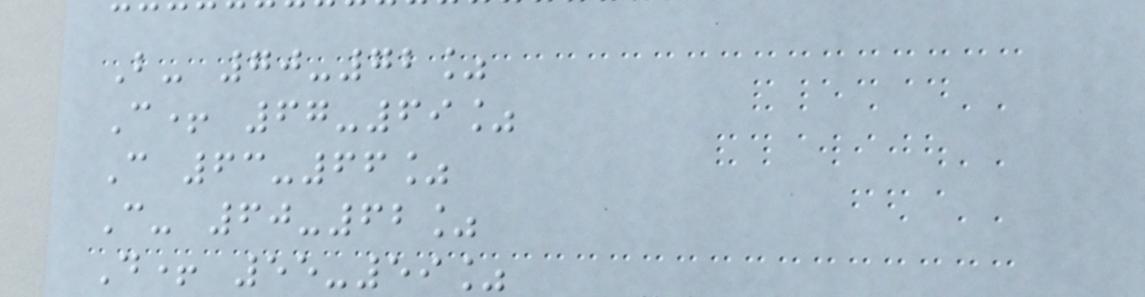B- 70-72%
C+ 67-69%
C 63-66%
C- 60-62%
D+ 55-59%
